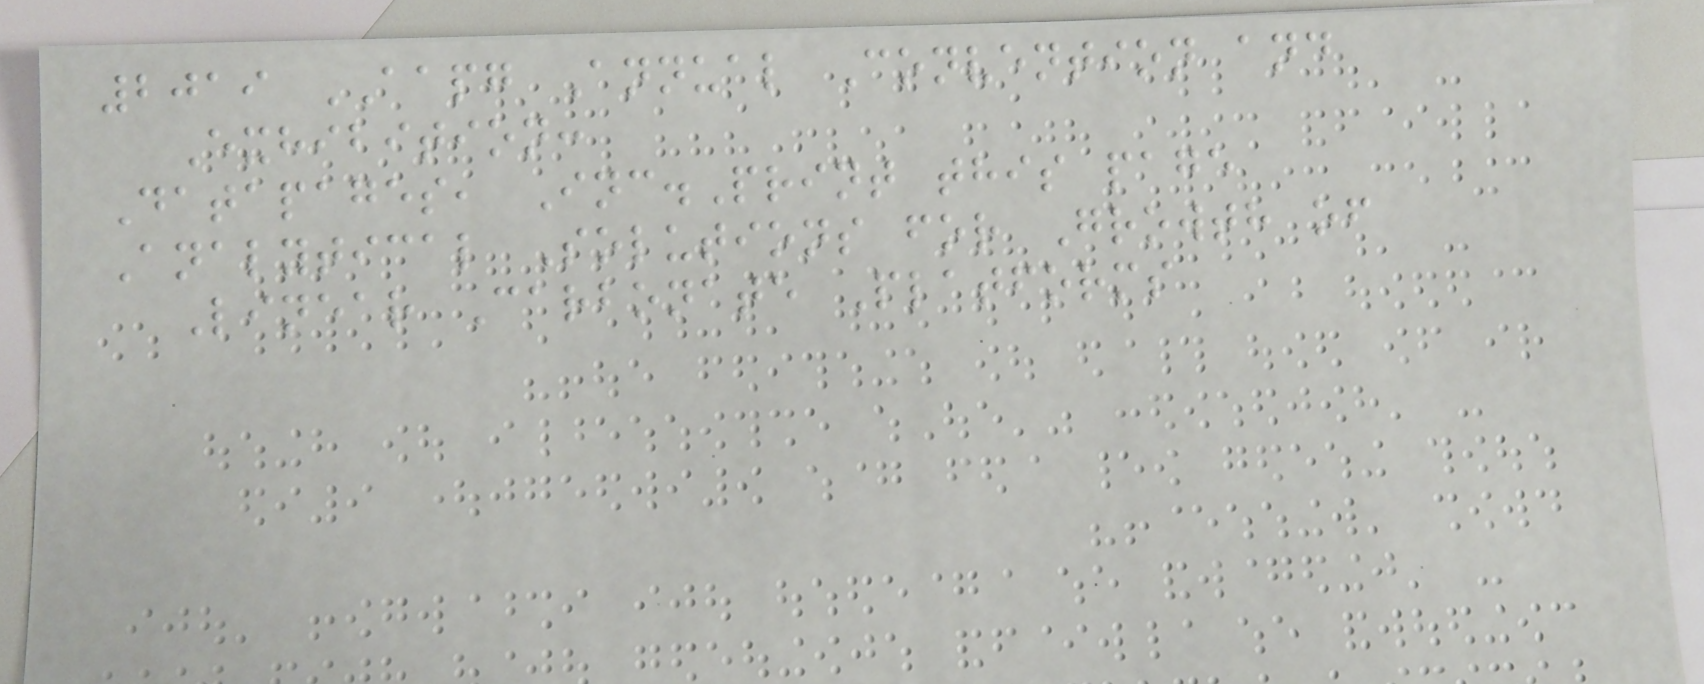2019 AAPG Annual Convention and
Exhibition:
Datapages, Inc.Print this page
Analytical Solutions for Growth of
Linear Carbonate Platforms
